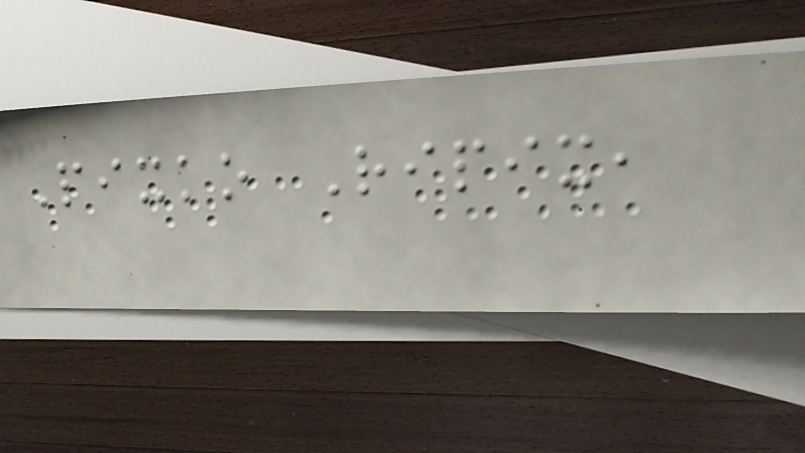Pixko Ripix,
